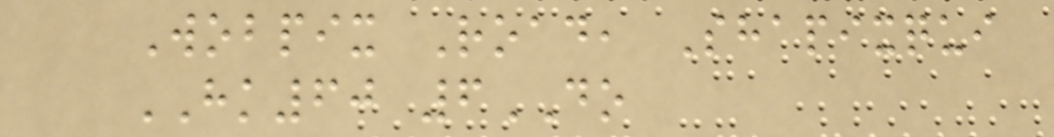Wobpix Road, Shapixqui
HK60 6DO
